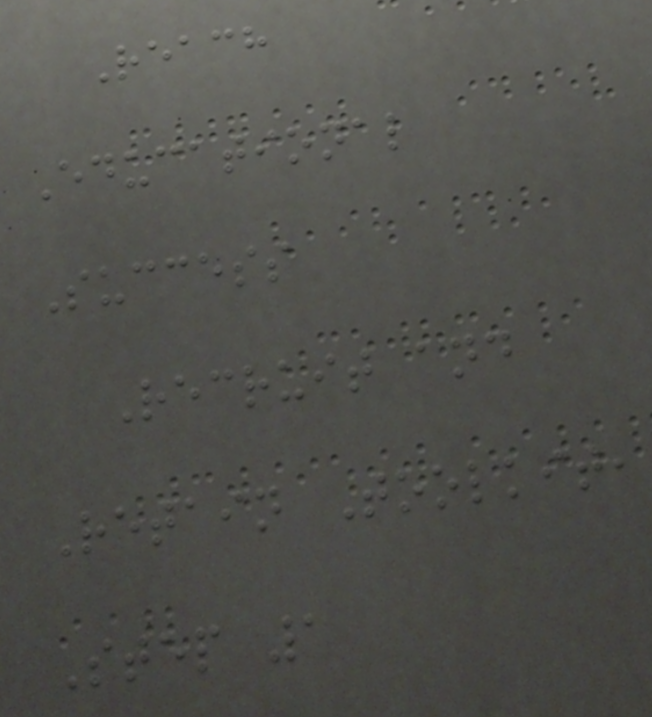Reach
Educational
Success
Recruit and
Retain Toolkit,
Step 1
